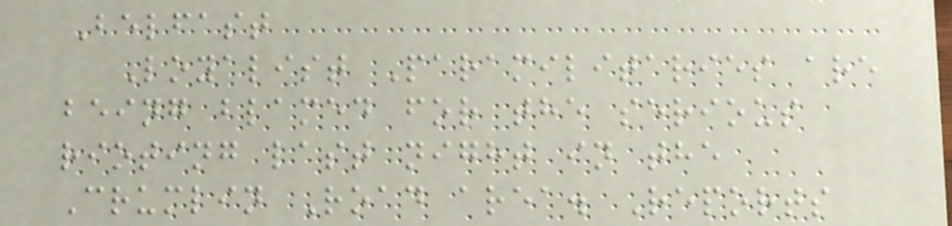Belfast
Loyalist Paramilitaries are
being blamed for the serious
rioting last night in the
Crumlin Road area. Reports
